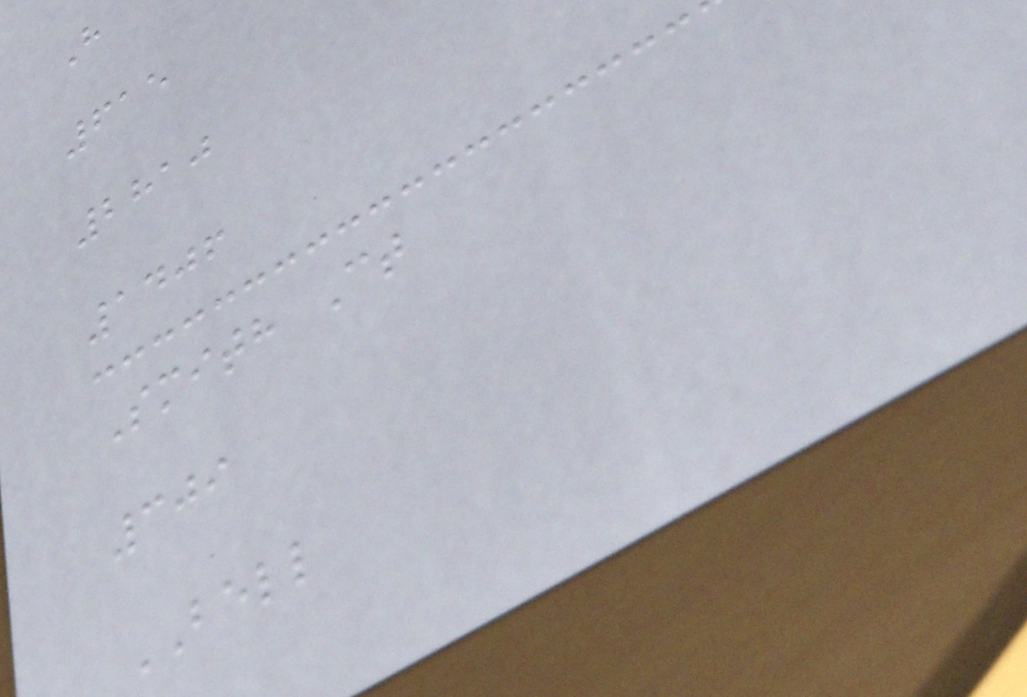H
615
2810
1406
Smith Ct
309
BELL
